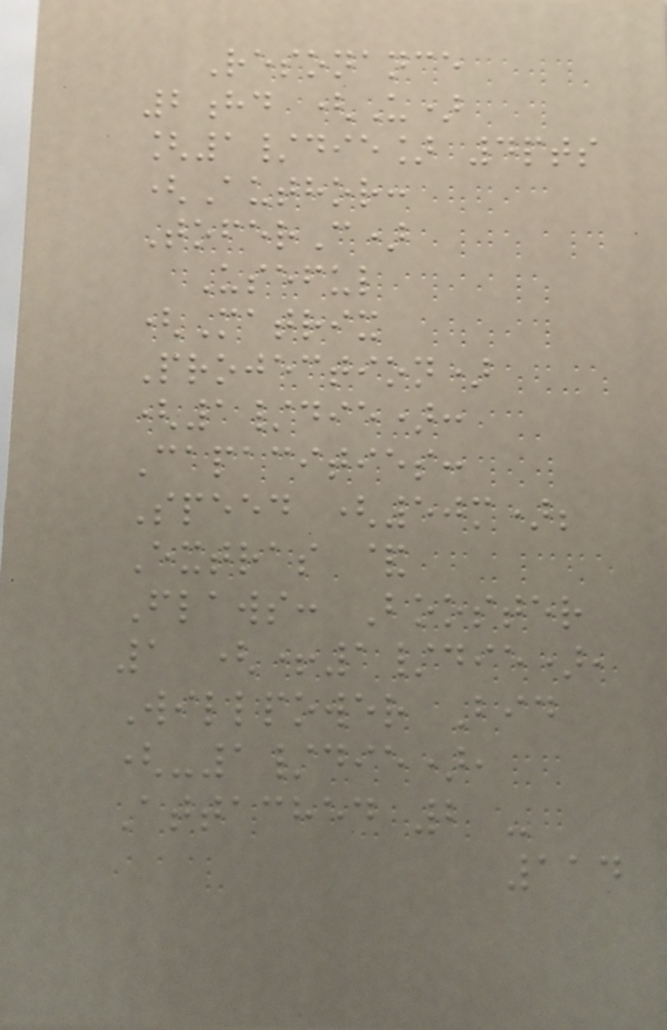Resonance
2hd (U)
[1/die] 4pts
(Author:
ToferC)
Useful
(Matrix
Projection)
(1/die):
Capacities:
Speed (50m);
Extras &
Flaws: Booster
1 (+1/die),
Willpower Bid
(-1/die),
Attached 2 -
114
